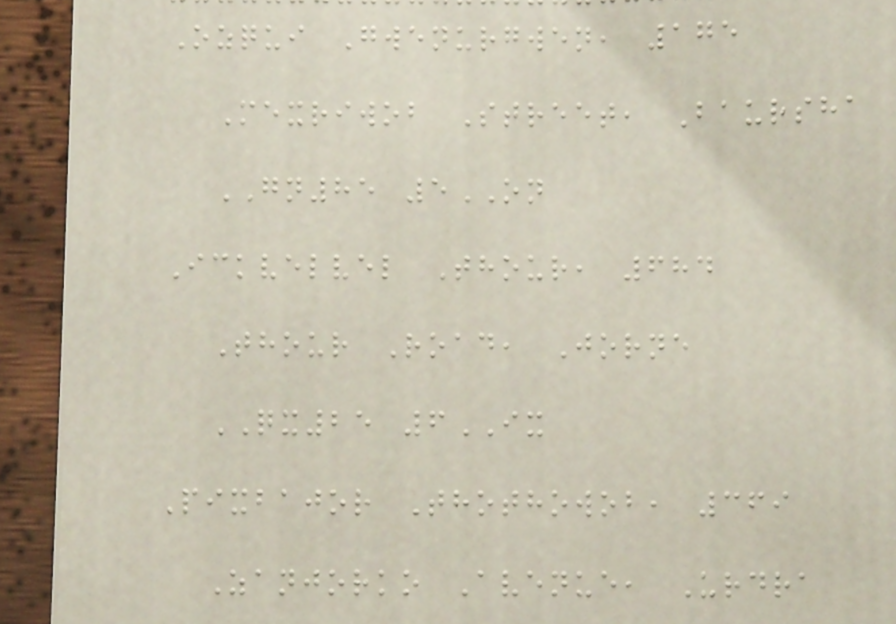Ozqui Gwenurgwen, 175
Mexriwob Street, Baursha
GN85 5ON
Ickvelvel Thour, 684
Thour Road, Jorne
QX25 6IX
Pixbajor Thothowob, 369
Zanjorko Avenue, Urdra
